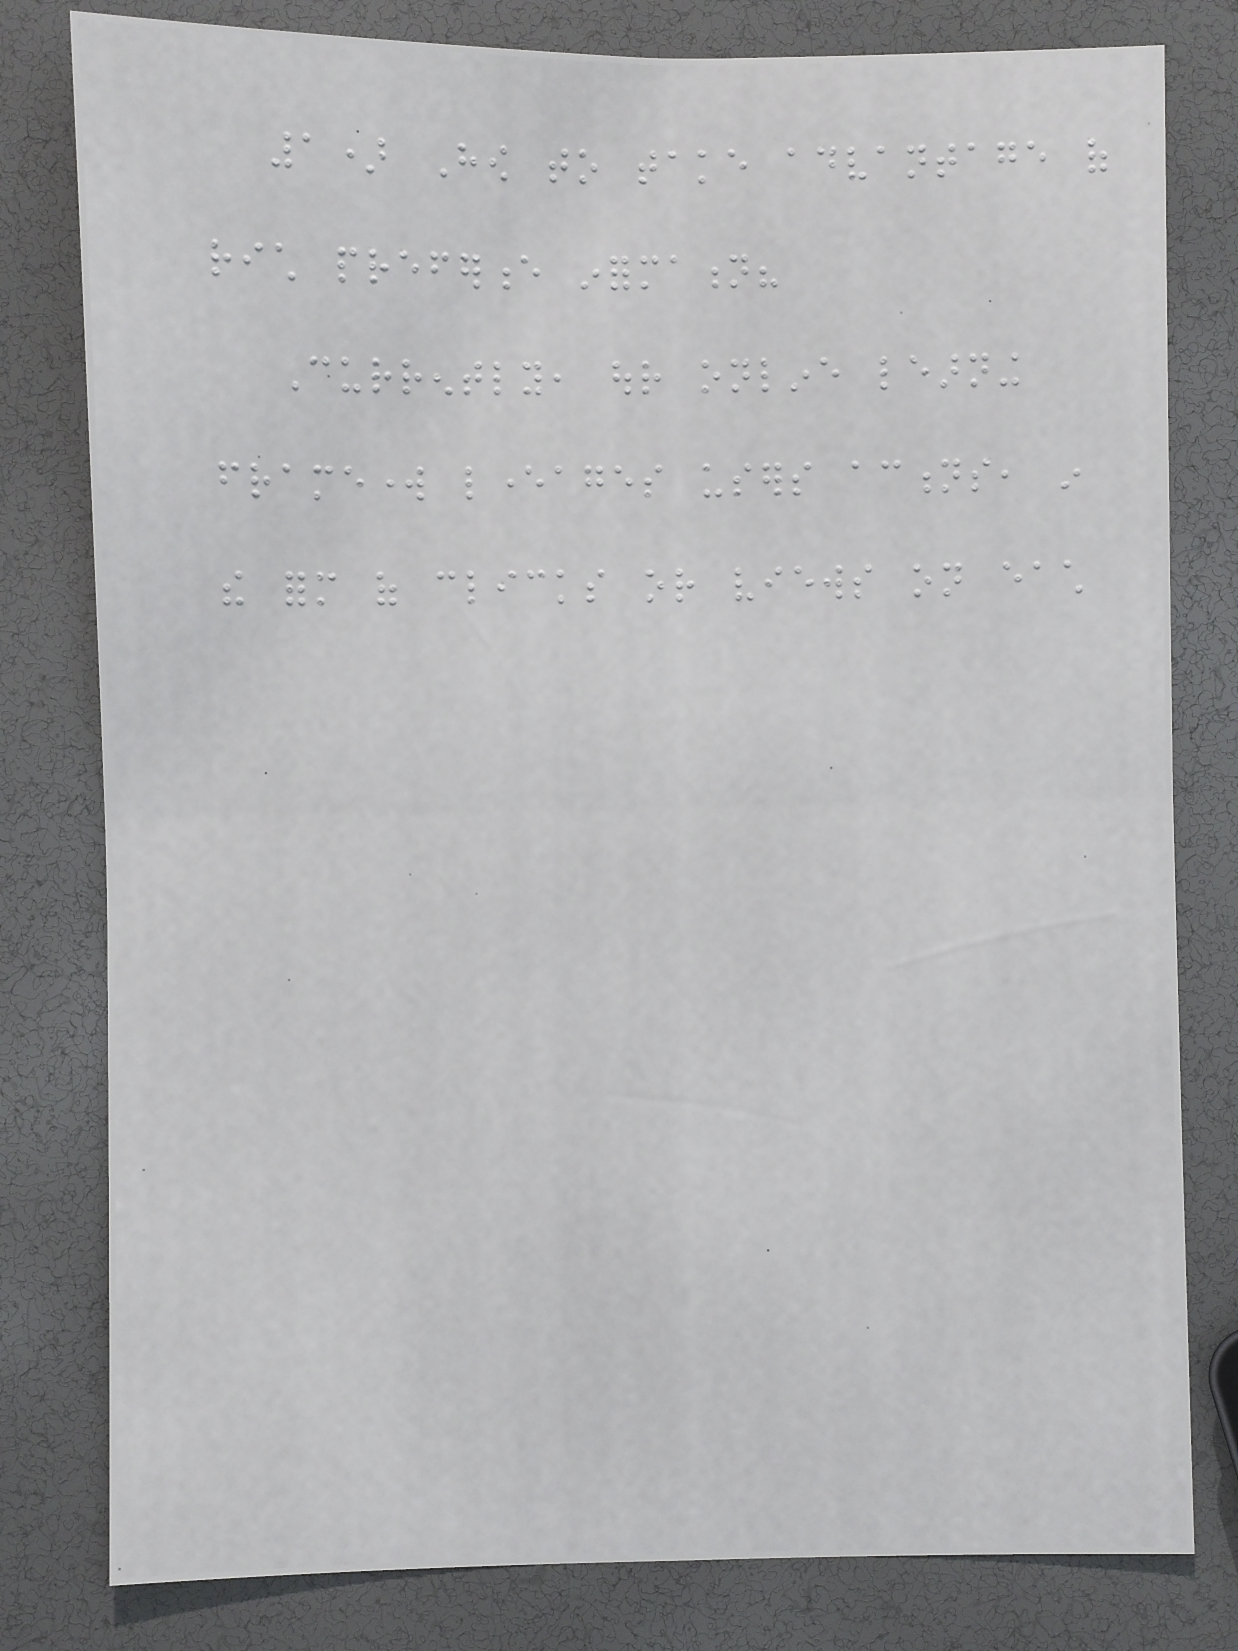1) How to take advantage of
rich preference information?
Currently, our online learning
framework leverages users actions, in
the form of clicks or views on each
